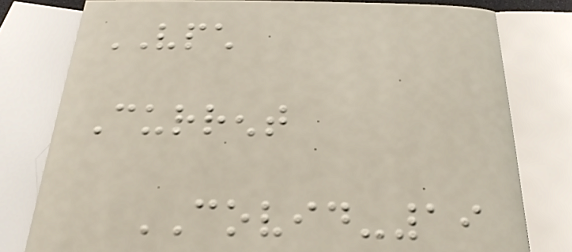VPCH
Current
COVID-19
